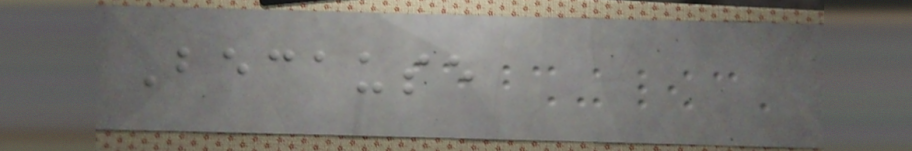Because
